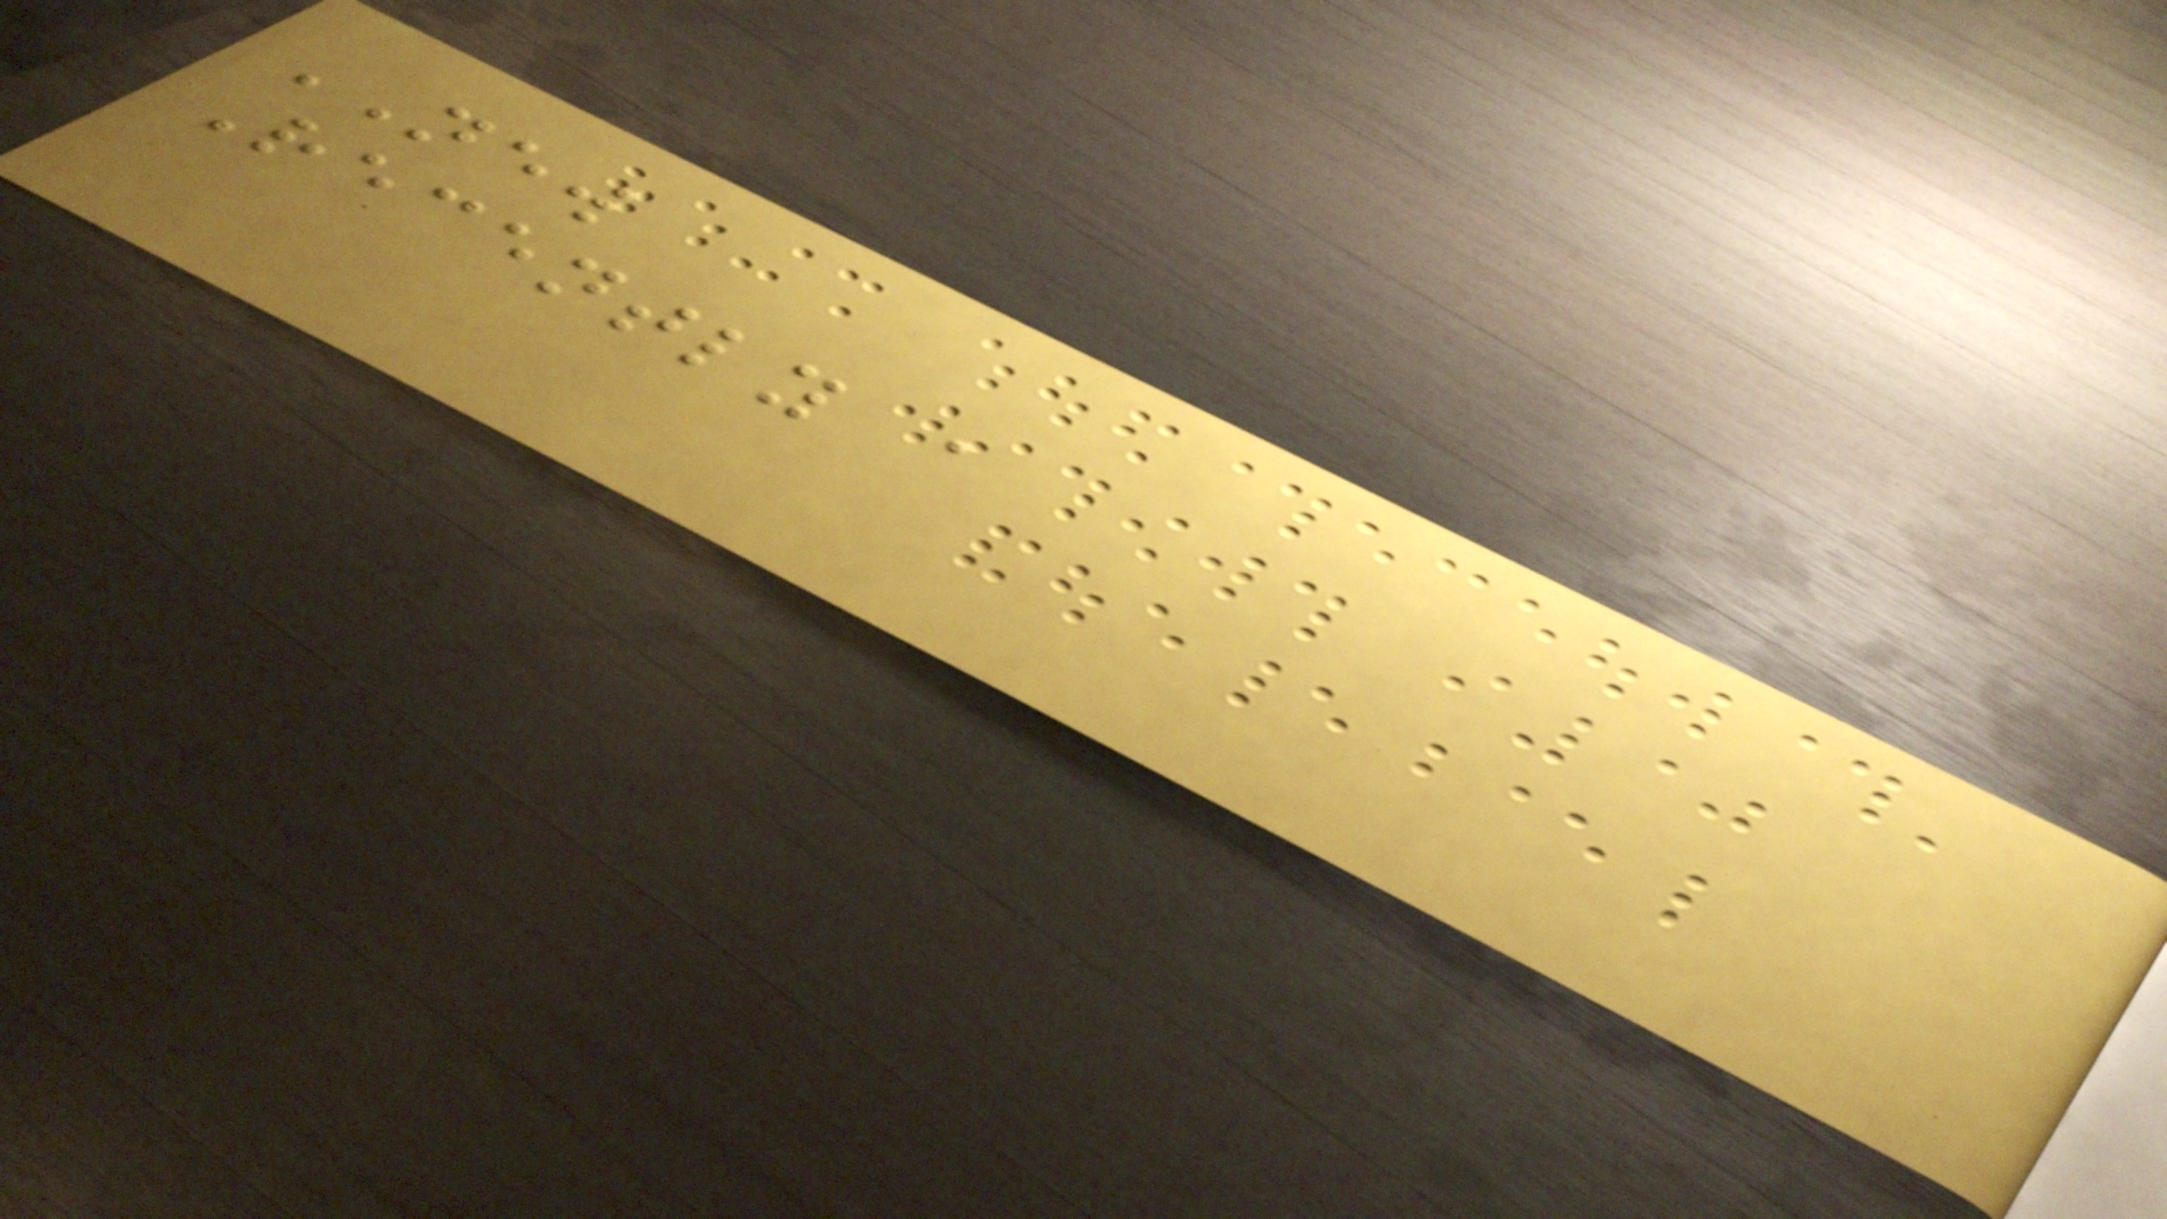NEW
Recently a
